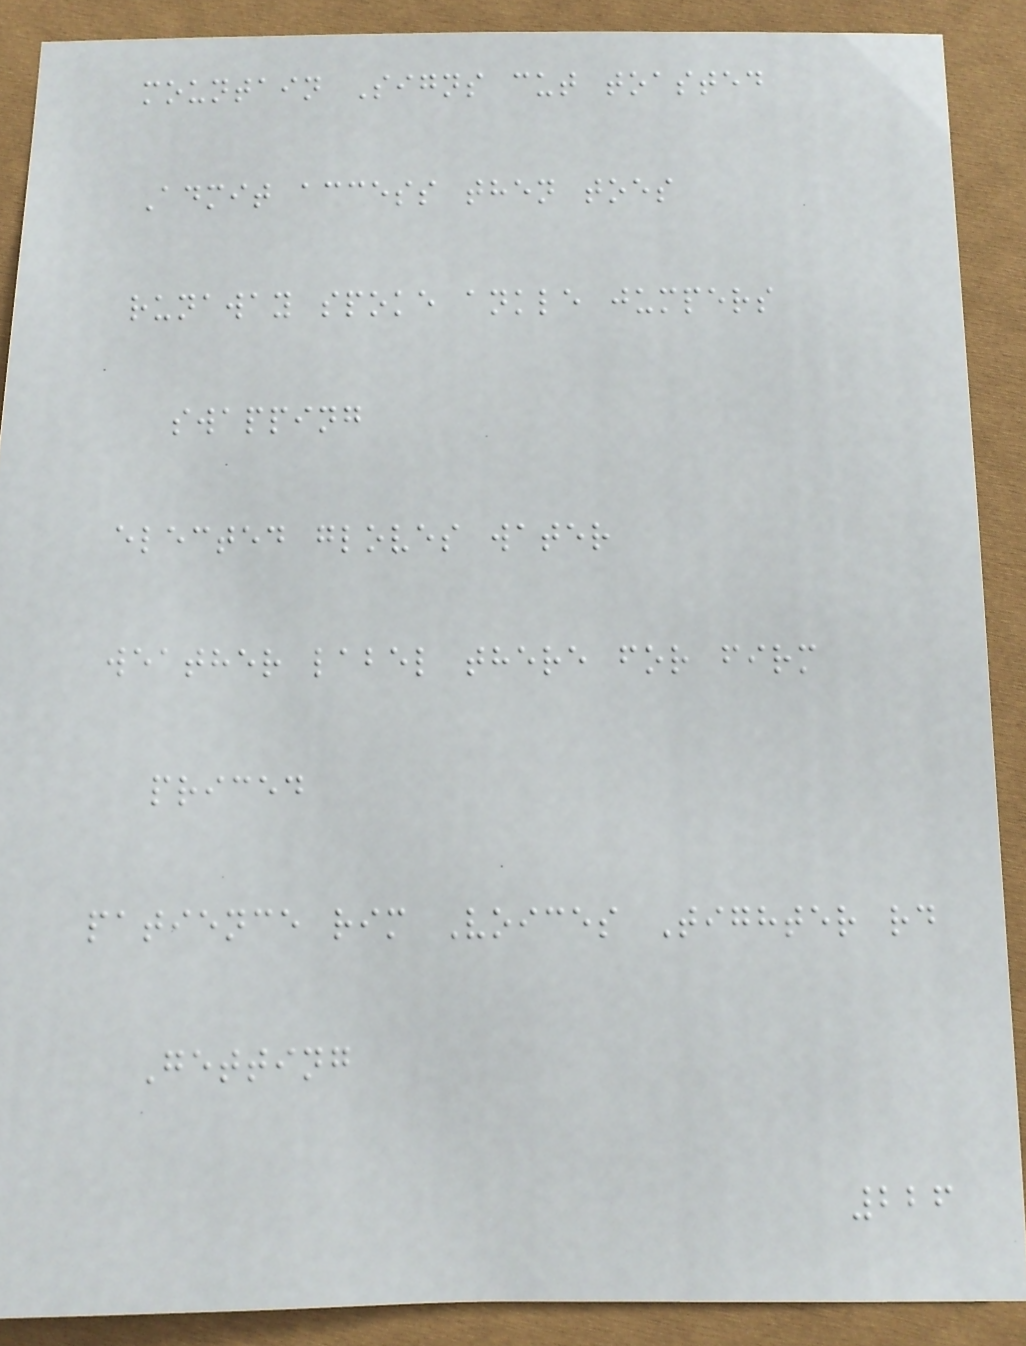mountain Signs cut toasted
Admit access then toes
runaway spoke ankle jumpers
swapping
elected gloves water
weather label there for firm
priced
patience rim Voices Tighter rd
Getting
226
